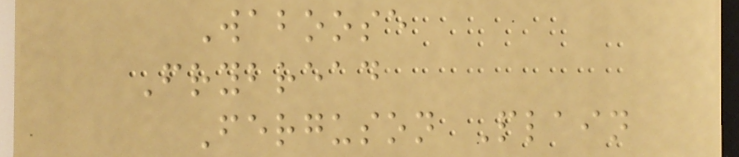Waboose
Frybread
Ferguson Plain
